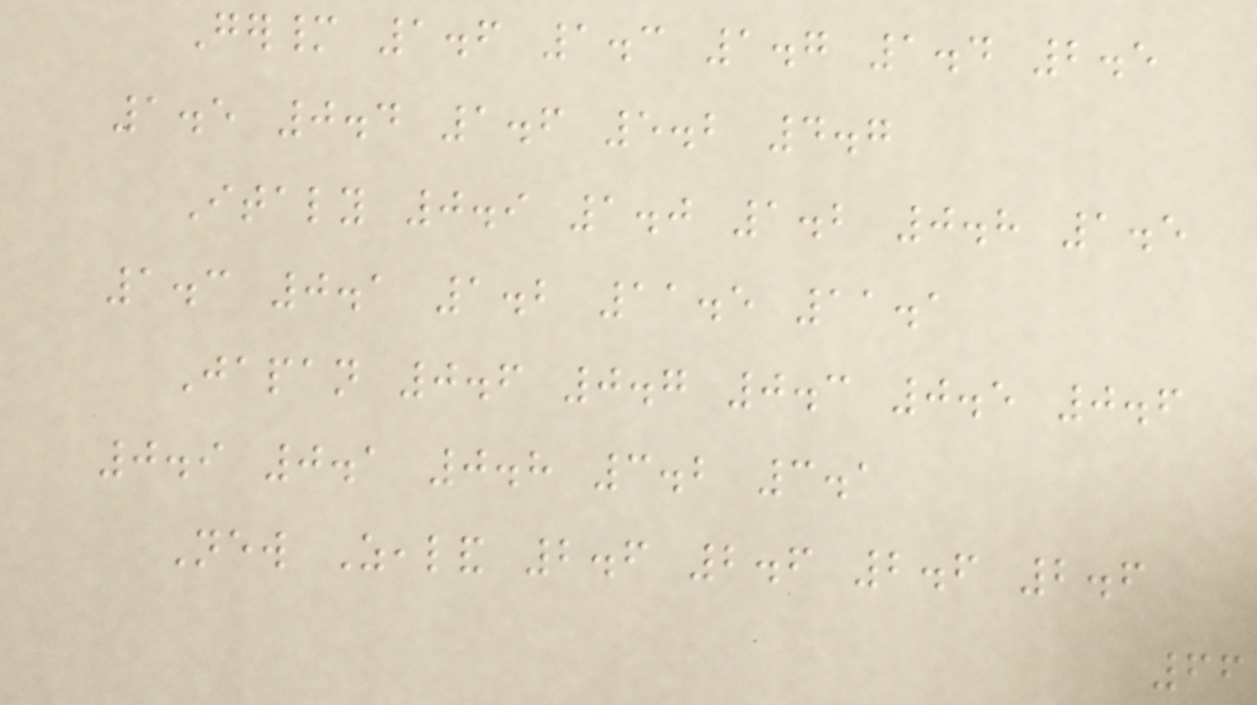Germany 1.6 1.3 1.7 1.4 2.5
1.5 0.4 1.6 5.2 4.7
Italy 0.9 1.0 1.2 0.8 1.5
1.3 0.1 1.2 11.5 11.1
Japan 0.6 0.7 0.3 0.5 0.6
0.9 0.1 0.8 3.2 3.1
New Zealand 2.6 2.6 2.6 2.6
66
